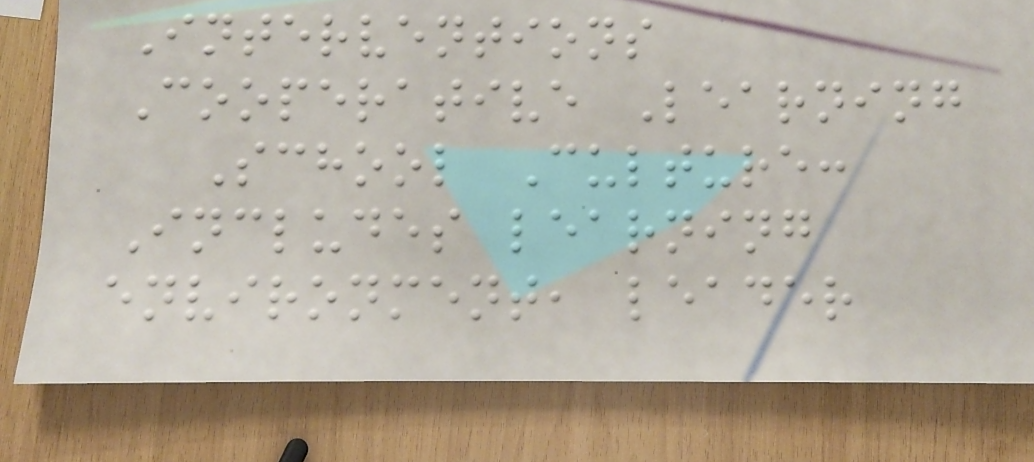Interventions
Cooperative Learning
School Culture:
Includes learning
environment, leader
